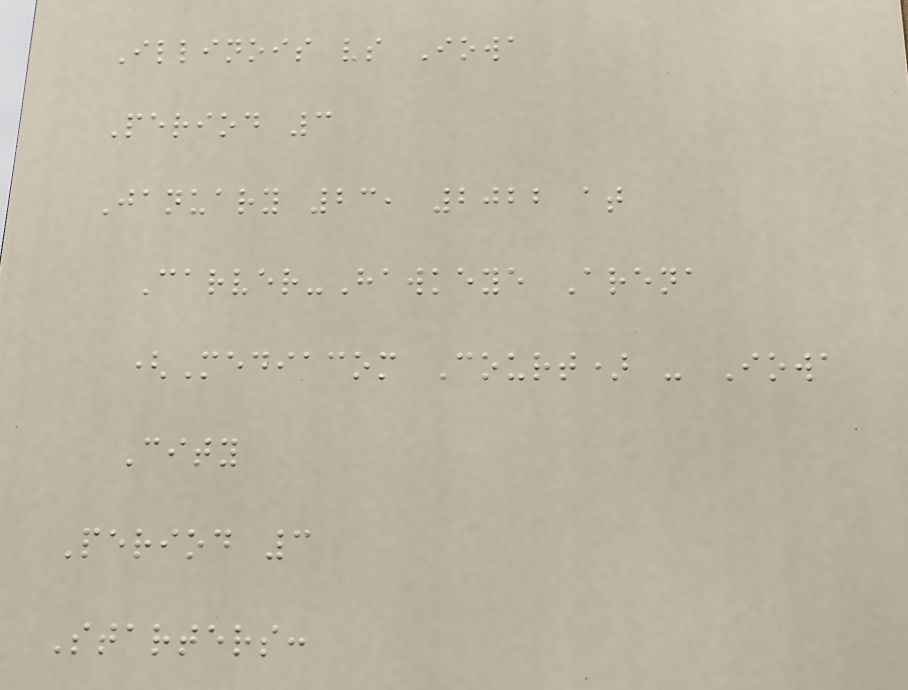Illinois vs Iowa
Period 3
January 23, 2022 at
Carver-Hawkeye Arena
(Mediacom Court) - Iowa
City
Period 3
Starters:
